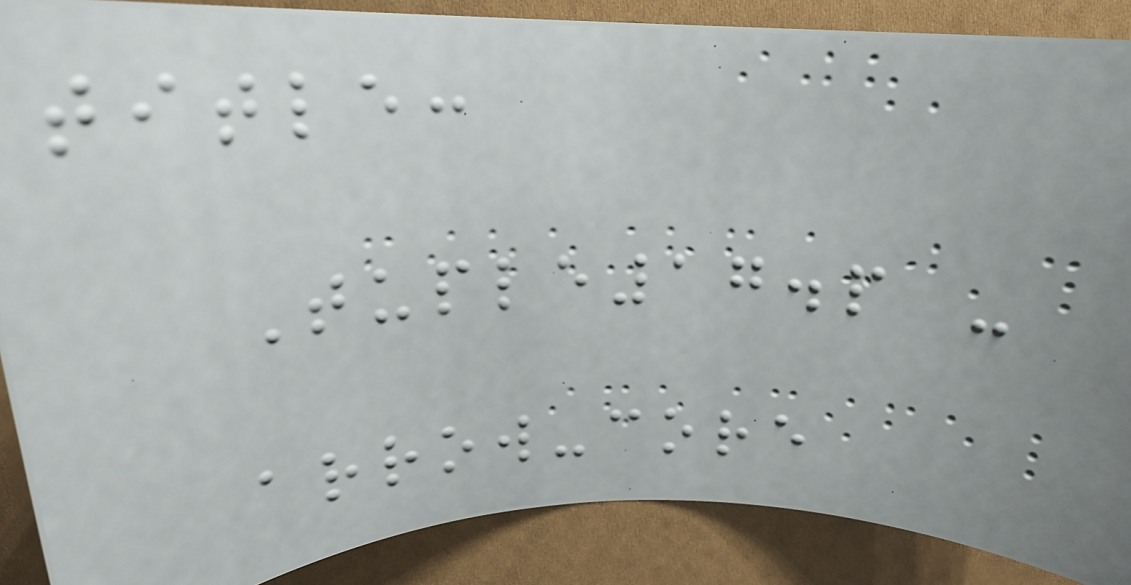title:
Tuple17.p -
arrow-core
